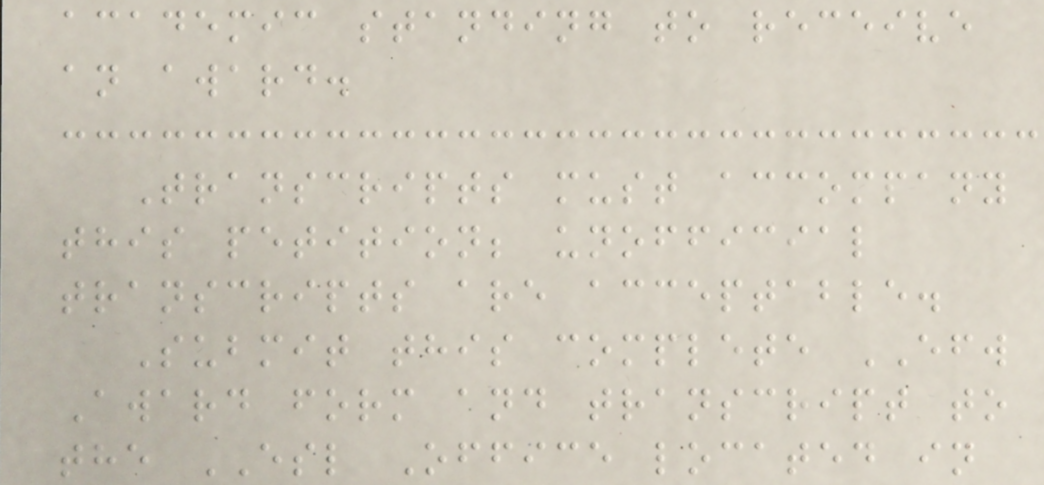academic standing to receive
an award.
Transcripts must accompany
this petition; unofficial
transcripts are acceptable.
Submit this complete EFW
Award form and transcript to
the ESL Office located in
